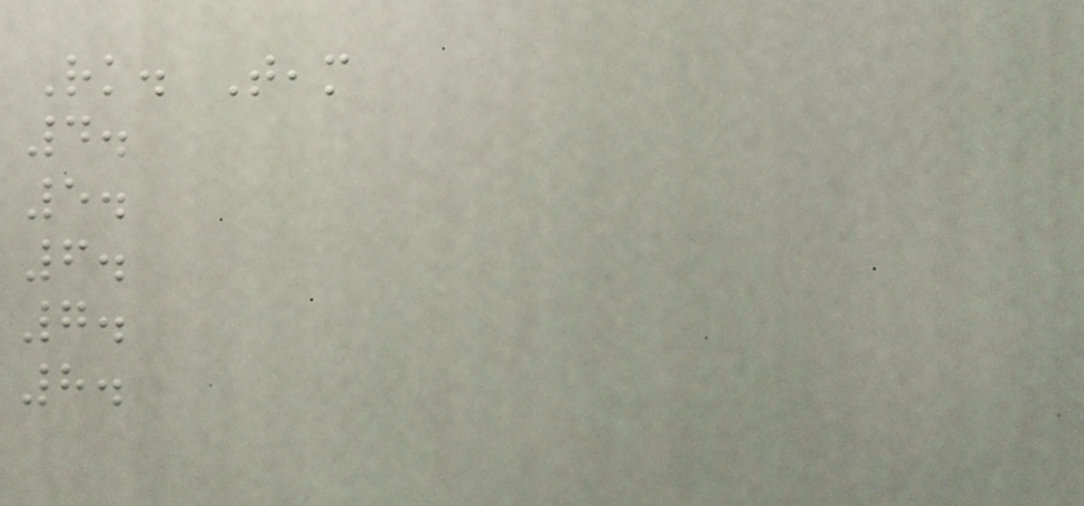Rk. Team
4.
5.
6.
7.
8.
